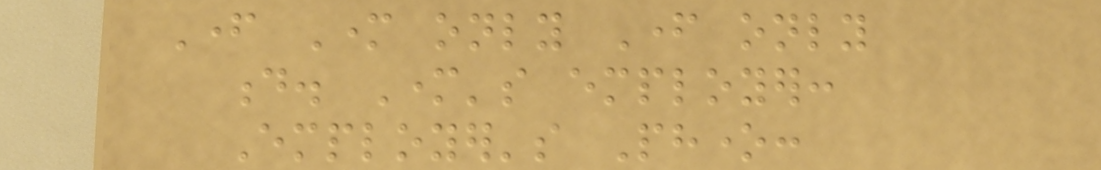Father Mother only Father only
d. Mother's employer:
Employer's Phone:
